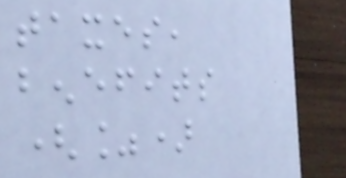taxes,
benefits
(%)
